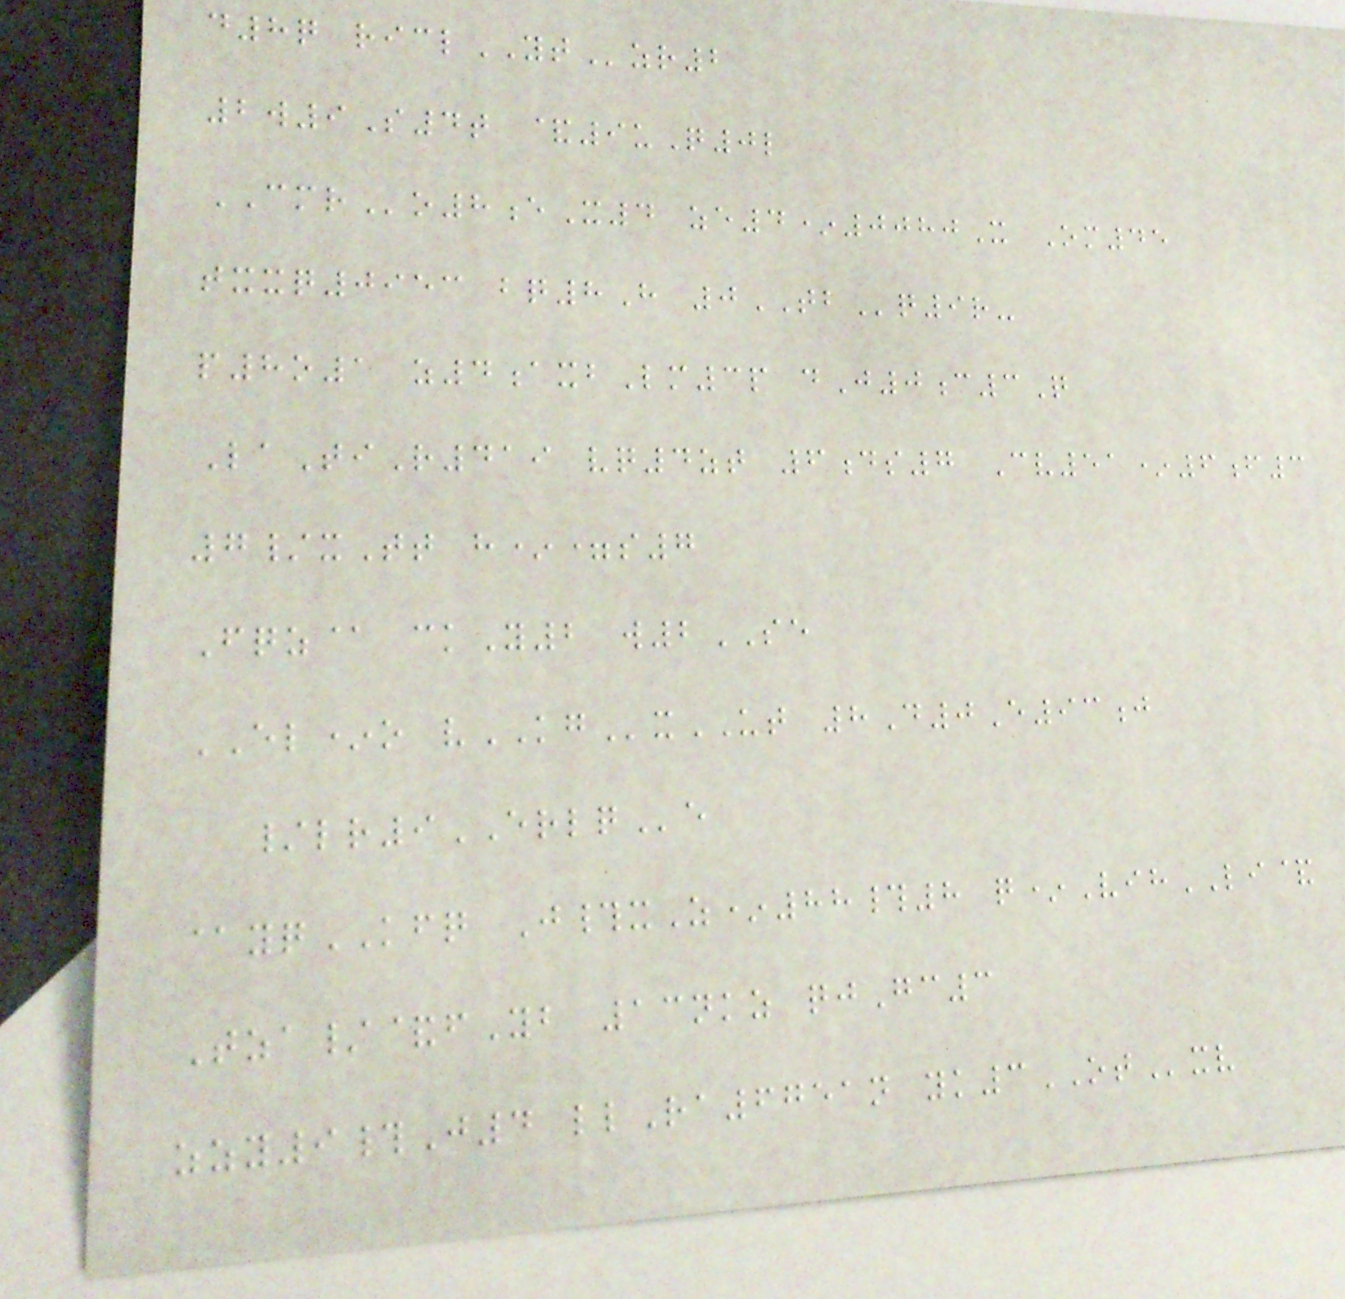d8q riclYTzr2
2w9S4t &9uQ0l
CMRo8eX4 ze4*0080X Om45
txxq0953 bq8H 0TBq9r-
p8o1 z4axbLm3p dJ0c3Q
LaTiR419 vq4zt 6ds7 Cv51*6f3
7/xTt h*=s7
Fqz@ ckY2 w2SE
EL*o vKGxUT 8D0E93j
/lr9ERLQe
@yqKFQ J#xZ*88#8 q*VihLI&
Tza/&fYb 13nkz qjGc3
zzy9#J4 llRa6751n yk3OTxv
